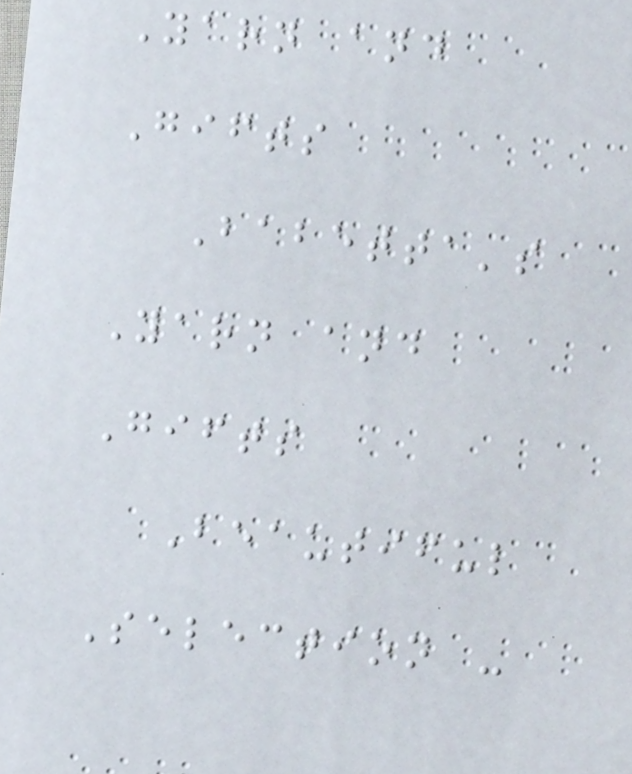Yarn and
Gifts
Babetta's
Yarn and
Gifts
Beautiful
Selection -
